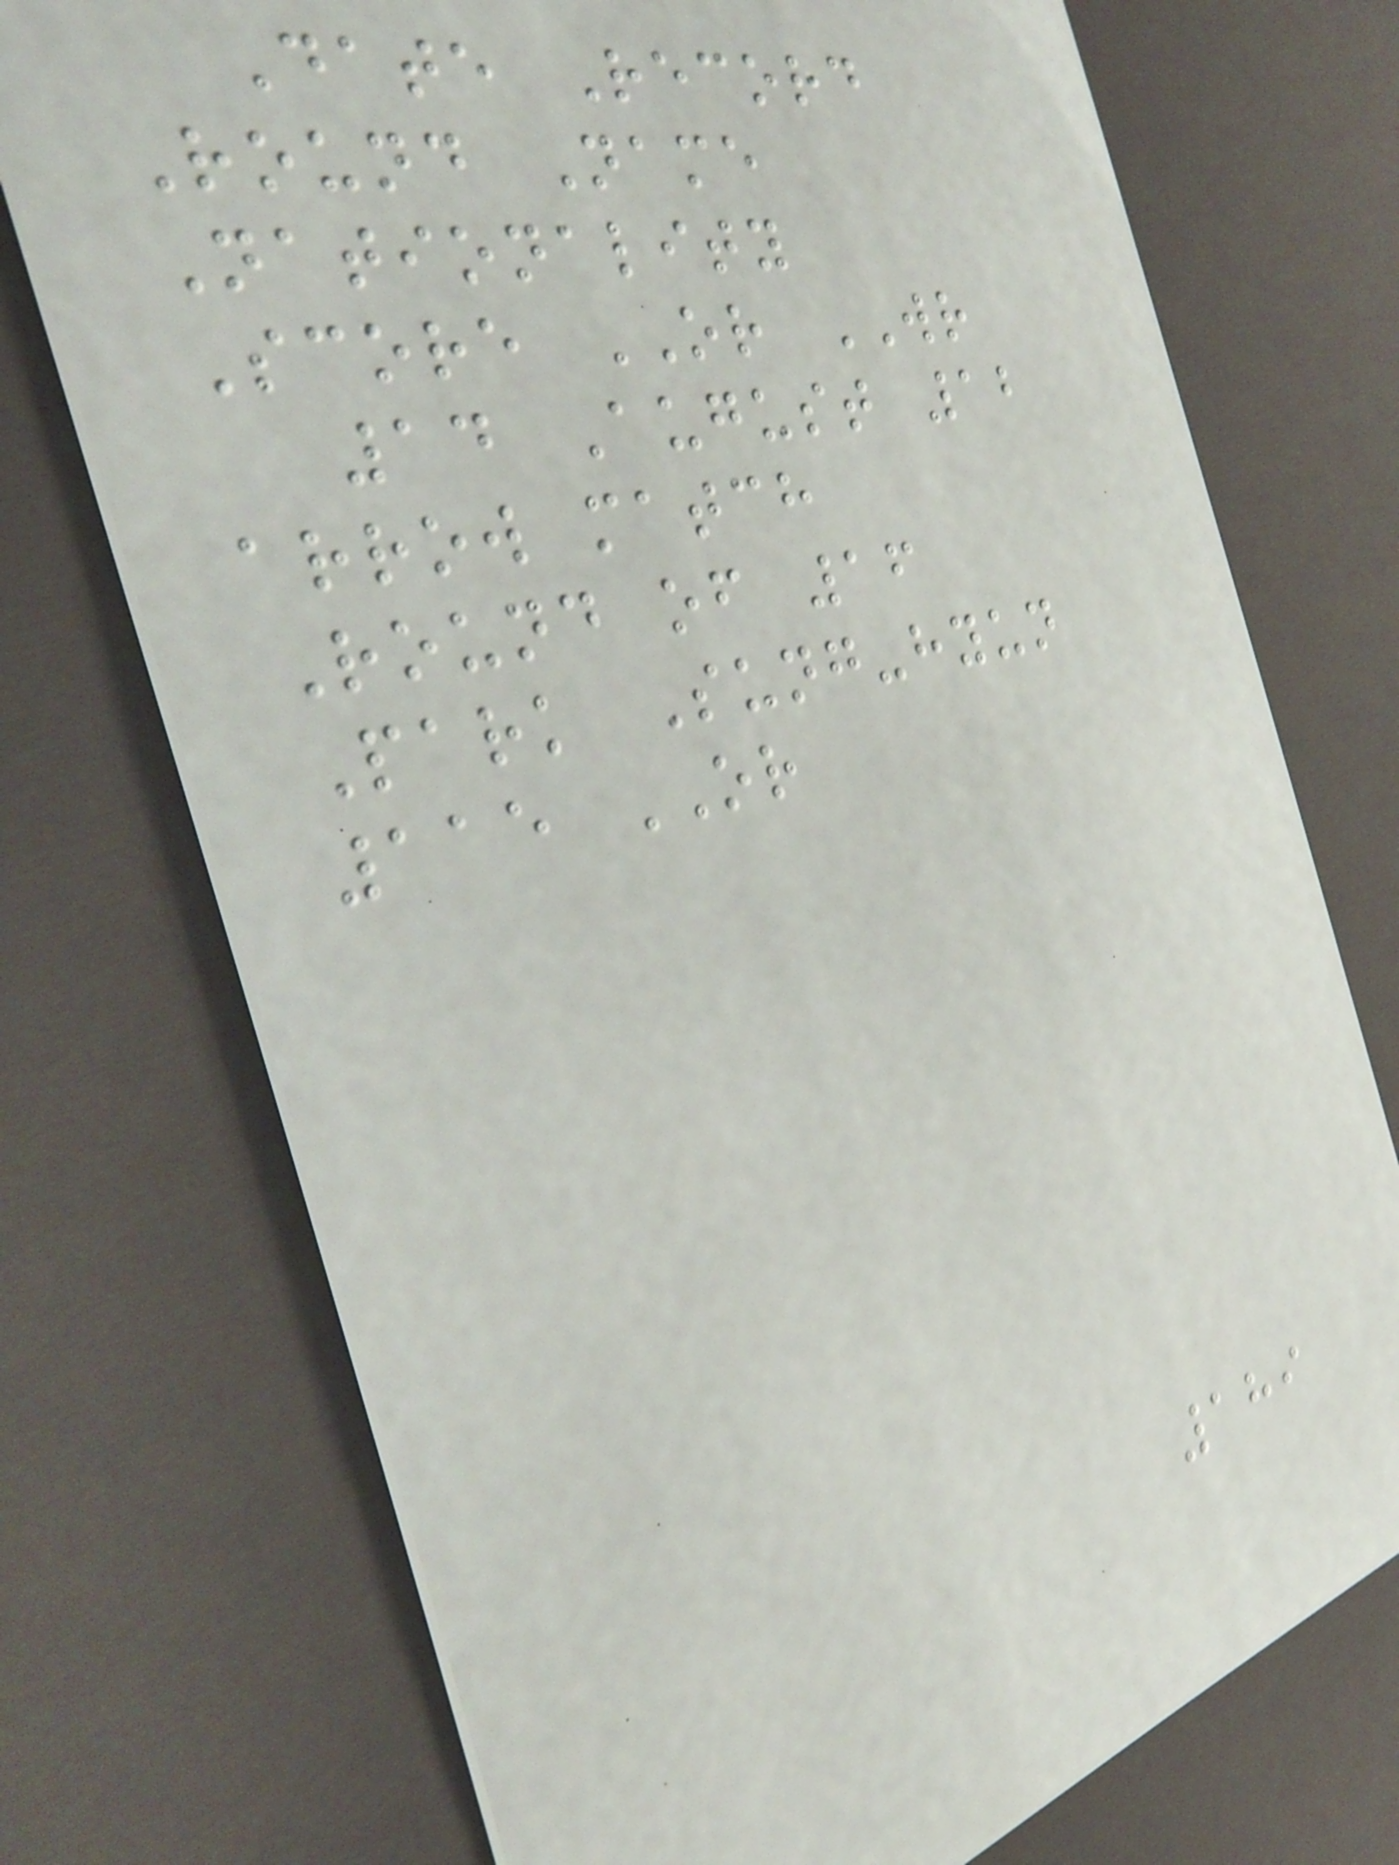Date Record
Round Name
Nationality
Score OR WR
14 August 12
arrow match
Round of 16
Park Sung-hyun
115 OR
189
